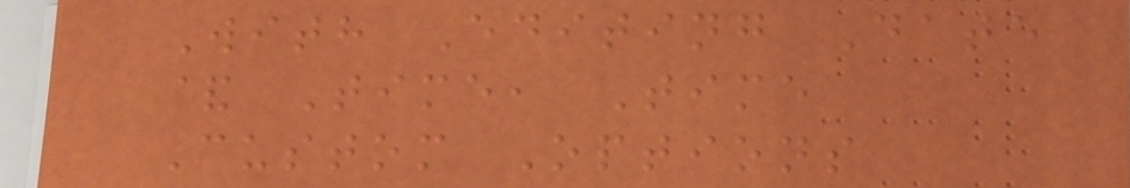With Editing Date
& Time, Time
Custom Options
